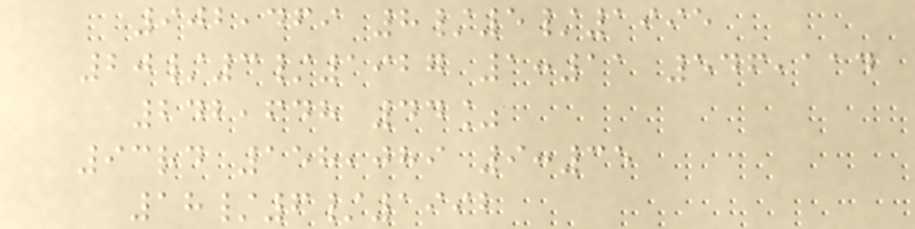902,469 8/5/1995
20/3/1927 1:11 546,114
242,648 44%
93rd 158,089 9:35
18/6/1992
